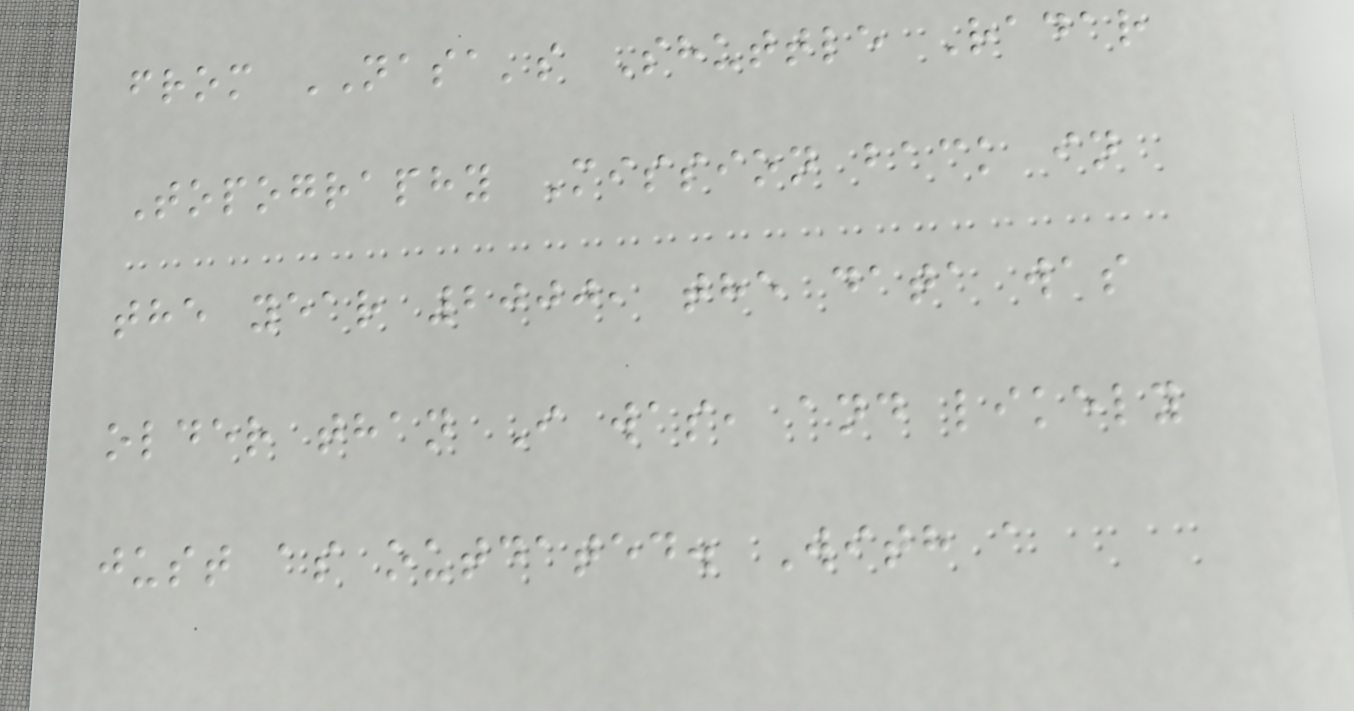from NASA's Shuttle Radar
Topography Mission back in
the year 2000, the data was
older than I was, and likely
just as outdated. With a
